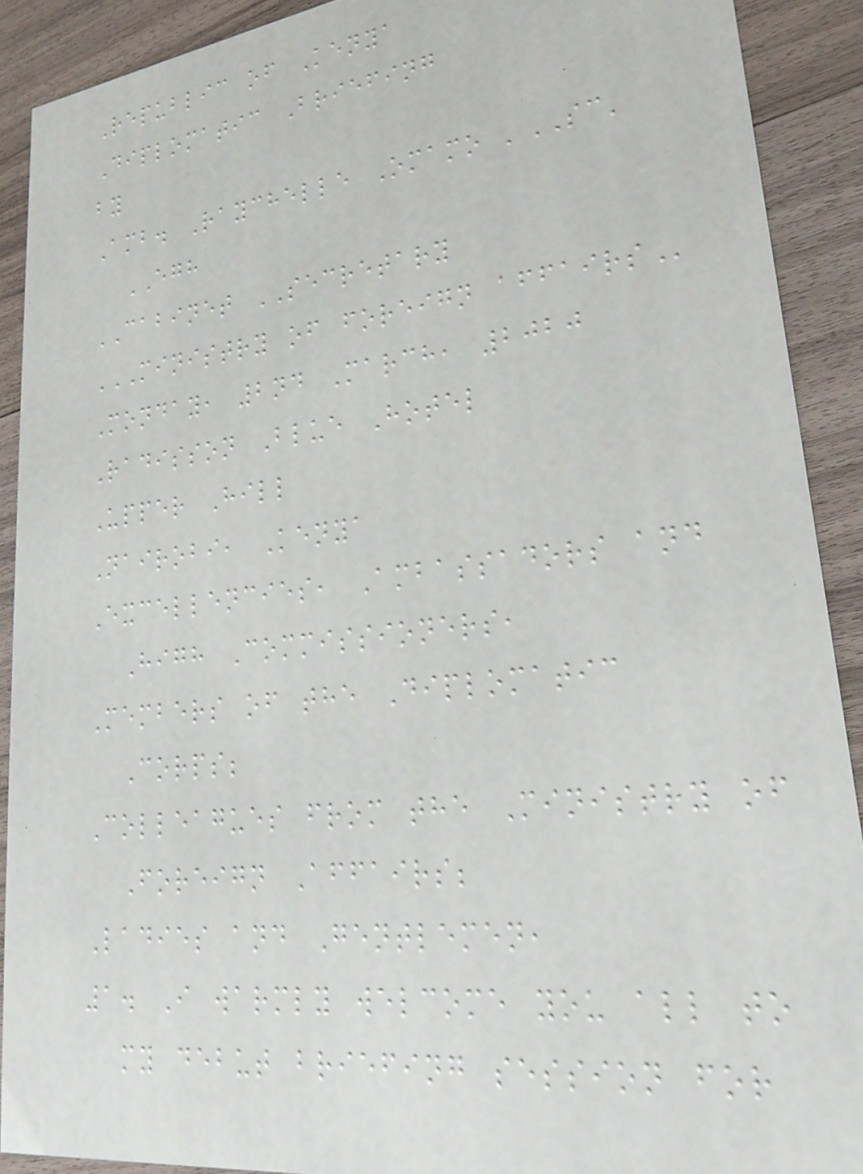Republic of Kenya
Diplomatic Briefing
by
Amb. Raychelle Omamo 'SC'
EGH
CABINET SECRETARY
MINISTRY OF FOREIGN AFFAIRS
Monday, 2nd March, 2020
Radisson Blue Hotel
Upper Hill
Nairobi, Kenya
Excellencies, Ambassadors and
High Commissioners,
Members of the Diplomatic
Corps;
Colleagues from the Ministry of
Foreign Affairs;
Ladies and Gentlemen,
1. I warmly welcome you all to
my debut briefing session for
